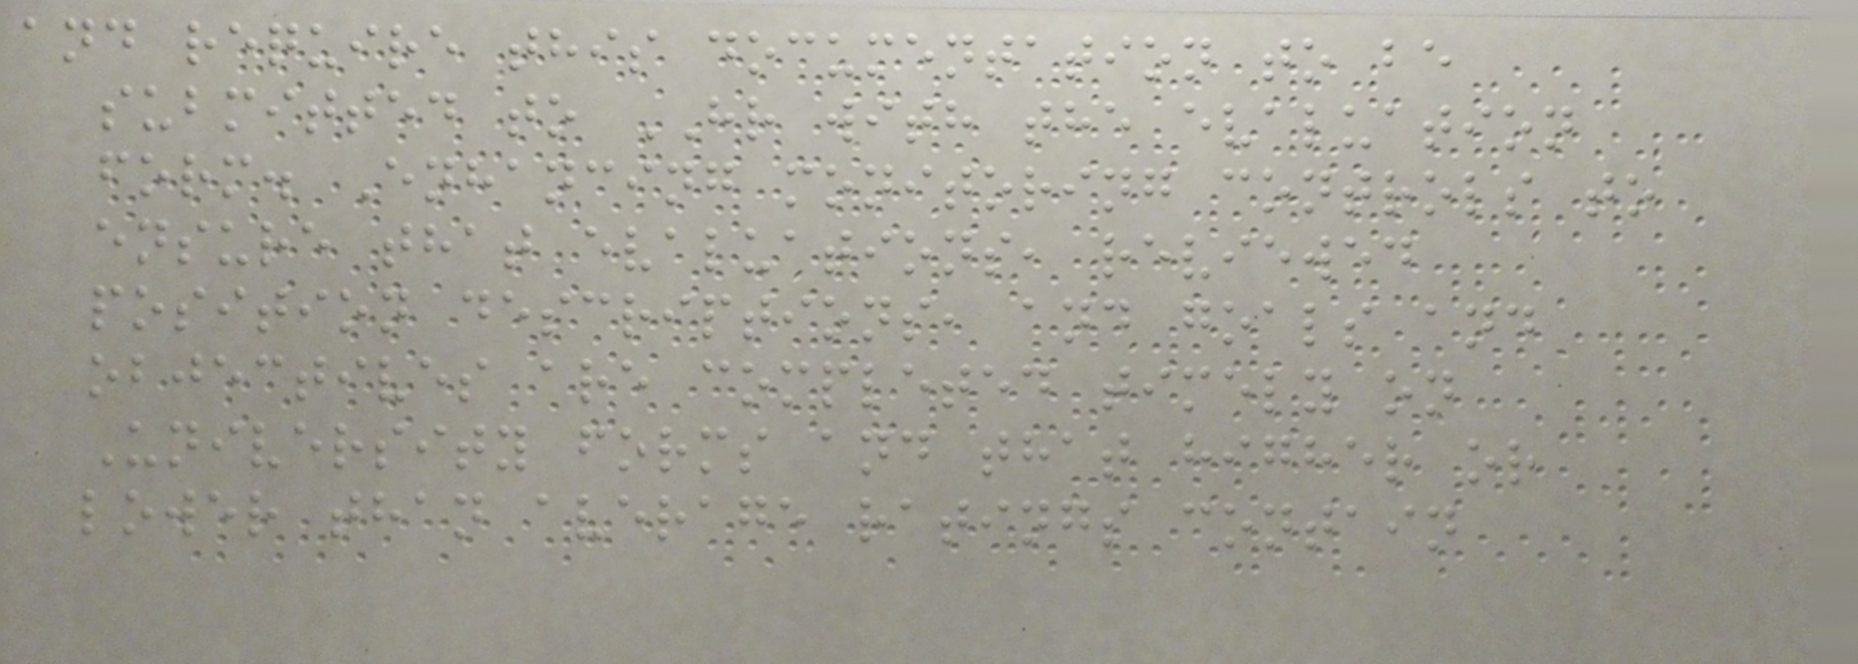and require this documentation to be
submitted to HR with the evaluation
form. Enhancing monitoring controls to
ensure that evaluations, reviewed
position descriptions, and goals and
objectives are completed timely on
University forms and that higher or
lower than average ratings contain
